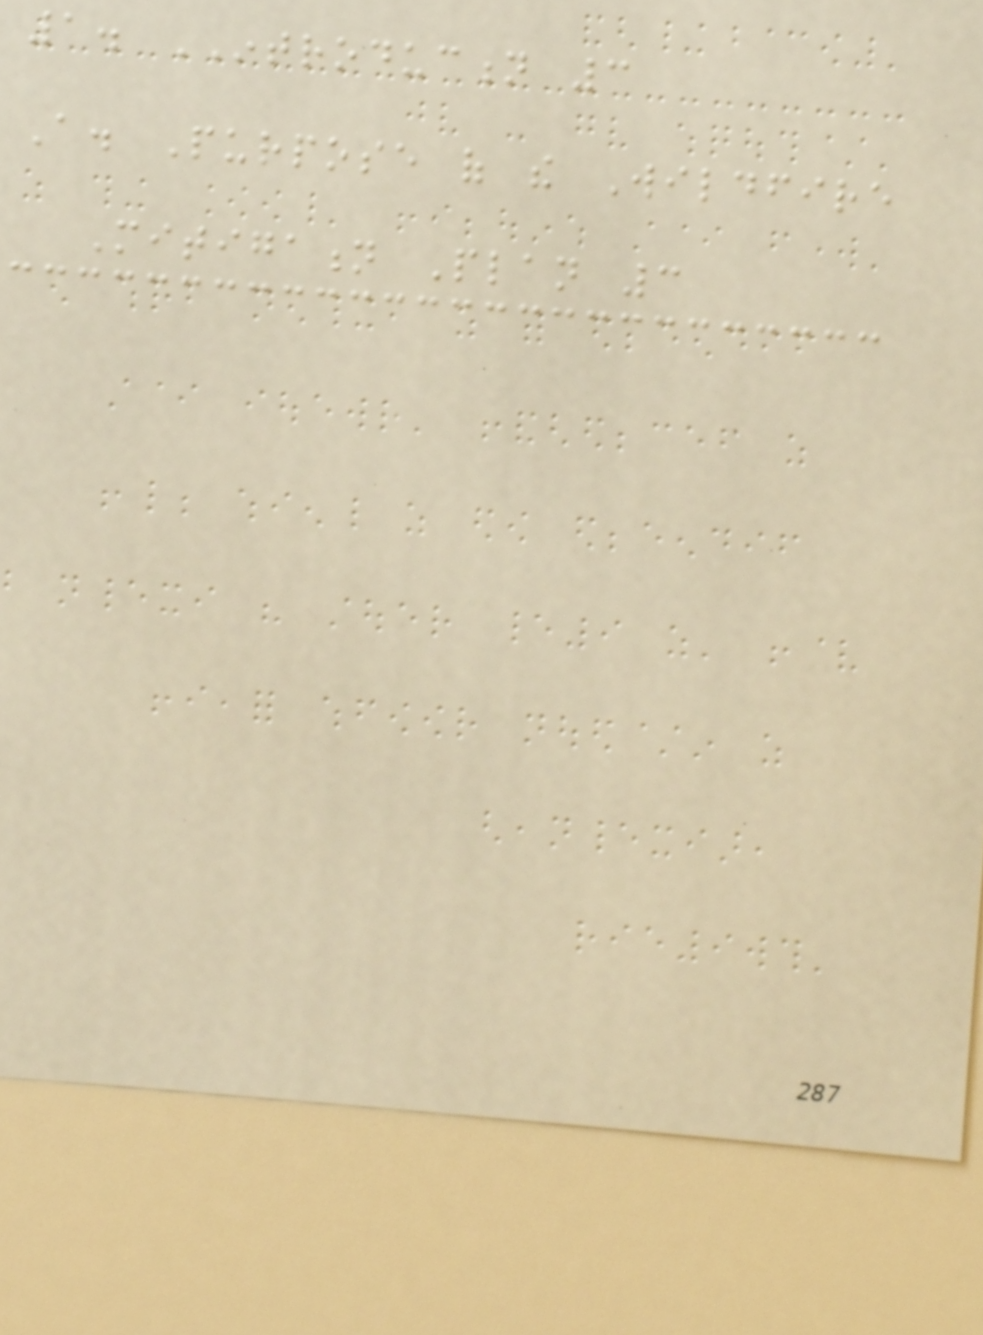1. INTRODUCTION 3
A. Purpose of the Wildfire
Mitigation Plan 3
